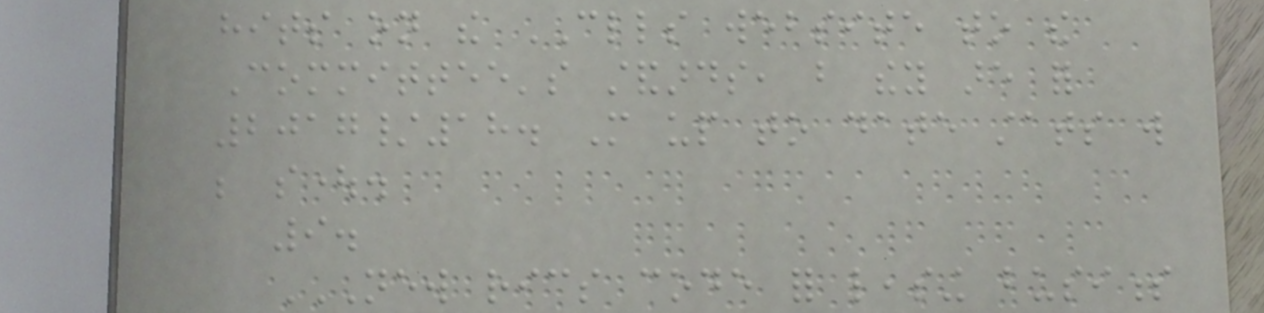hits on the CLLS website to the
Committee's standards, but they are for
2017/18. More up to date stats will
be sought.
9.
NEW RICS CODE FOR LEASING BUSINESS
